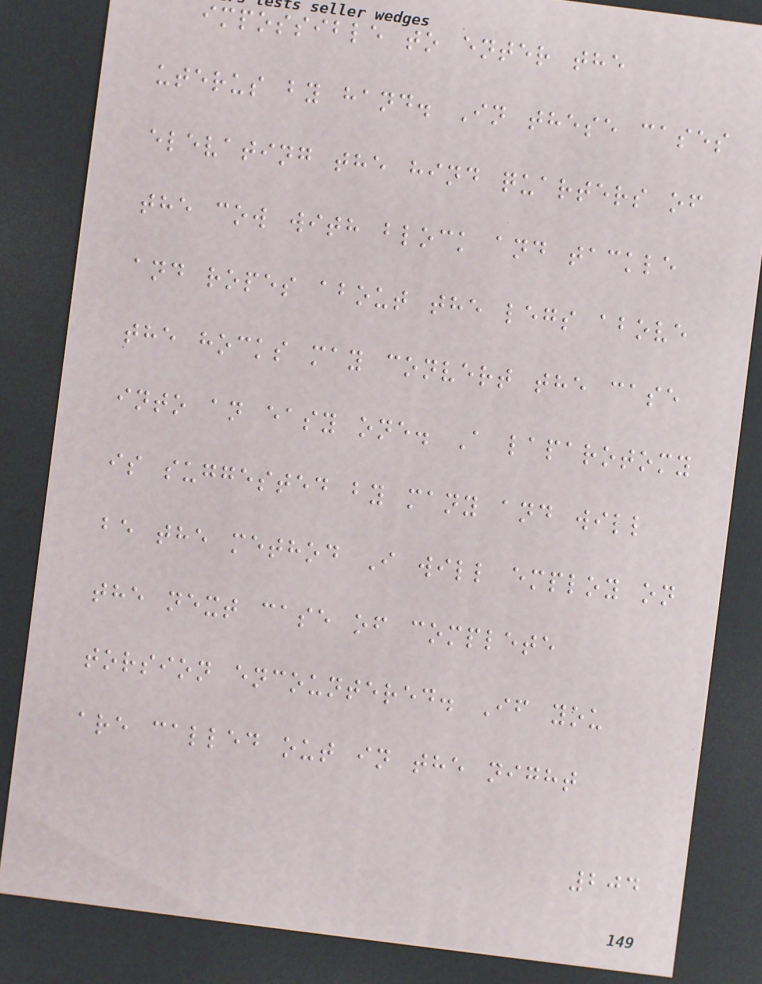impossible to enter the
uterus by hand. In these cases
elevating the hind quarters of
the cow with block and tackle
and ropes about the legs above
the hocks may convert the case
into an easy one. A laparotomy
is suggested by many and will
be the method I will employ on
the next case of complete
torsion encountered. If you
are called out in the night
204
